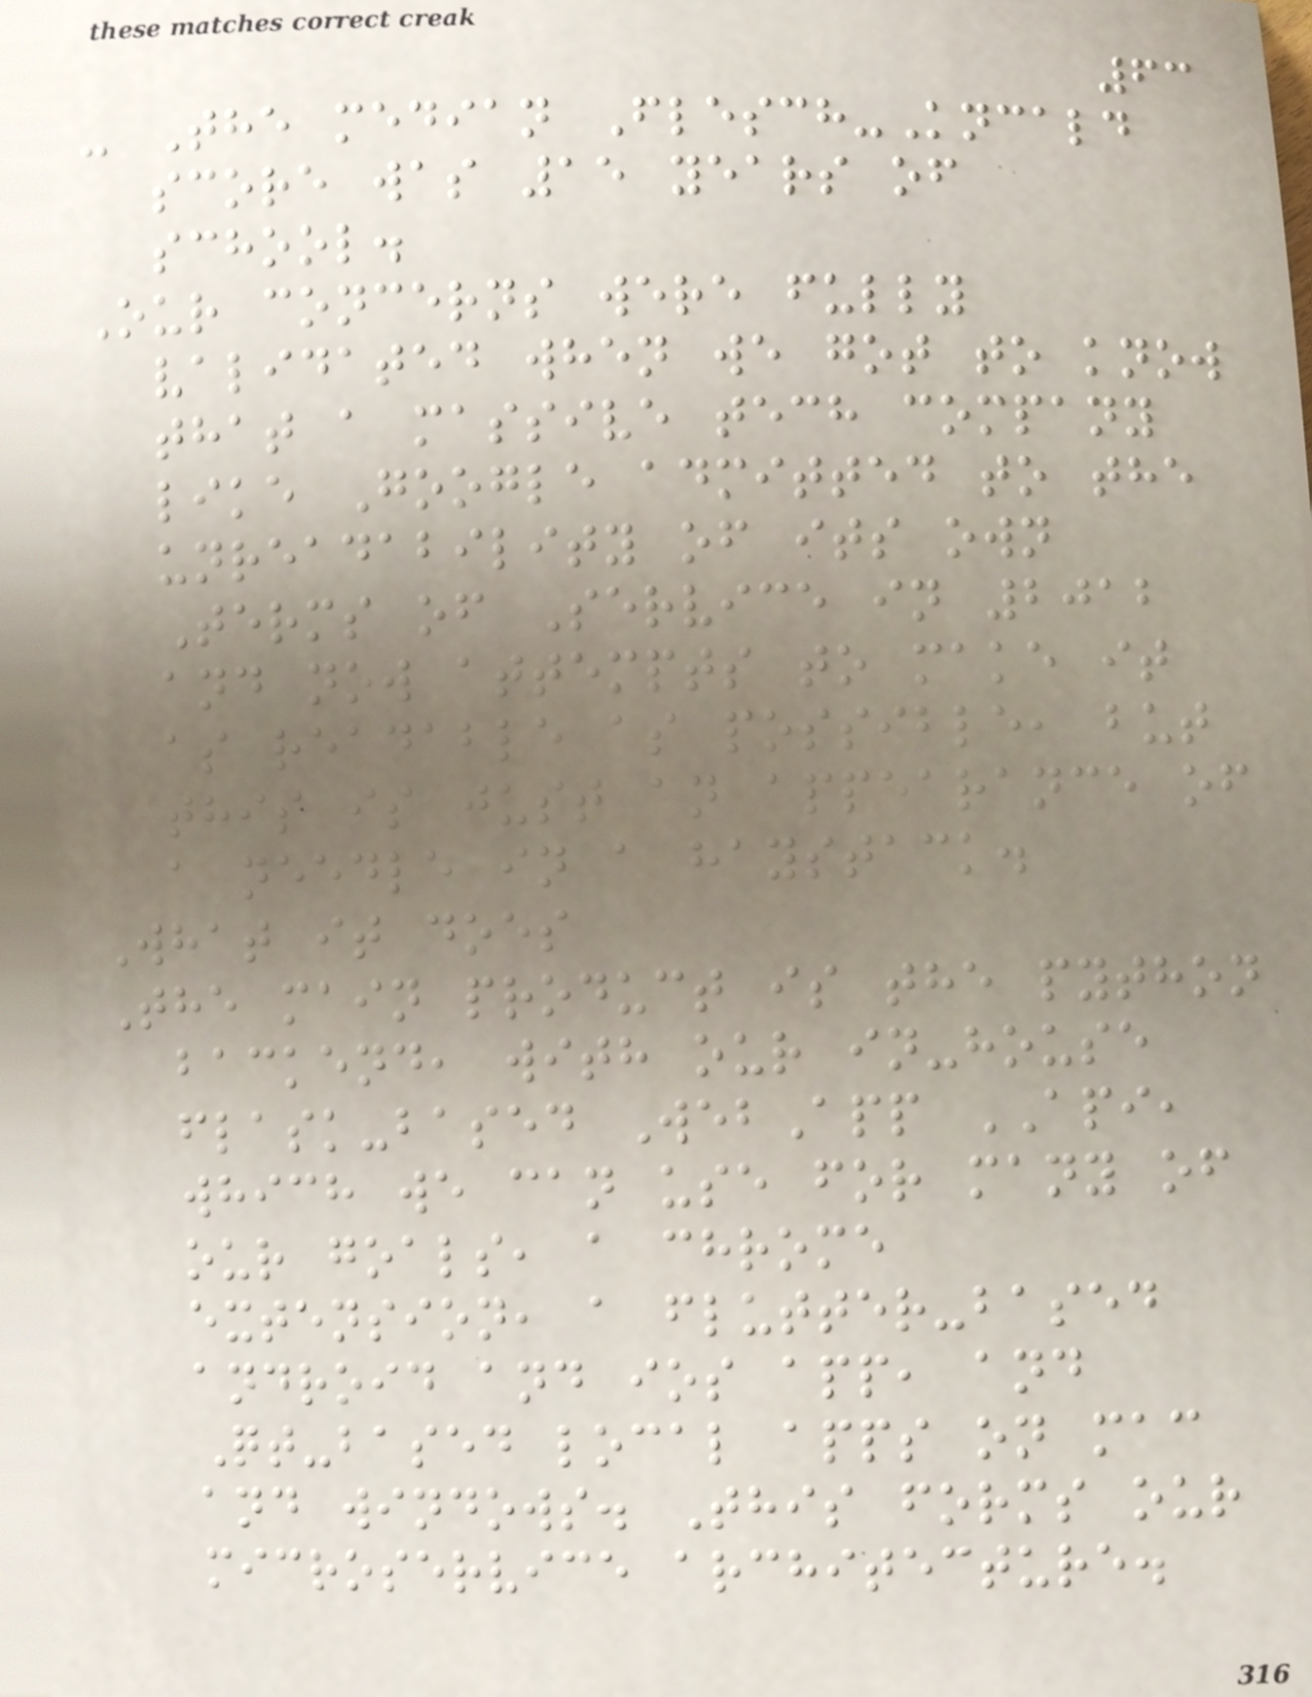63
- The median Flesch-Kncald
score was 15 years of
school.
Our concerns were fully
validated when we got to know
that a massive tech company
like Google admitted to the
unreadability of its own
Terms of Service in 2012
and now attempts to make it
as readable as possible, but
this is just an appearance of
a needle in a haystack.
What it does
The main product is the python
backend, with our in-house
flask-based WebApp API,
which we can use for many of
our goals, a chrome
extension, a flutter-based
android and ios app, and
Qt-based local apps on mac
and windows. This forms our
microservice architecture.
